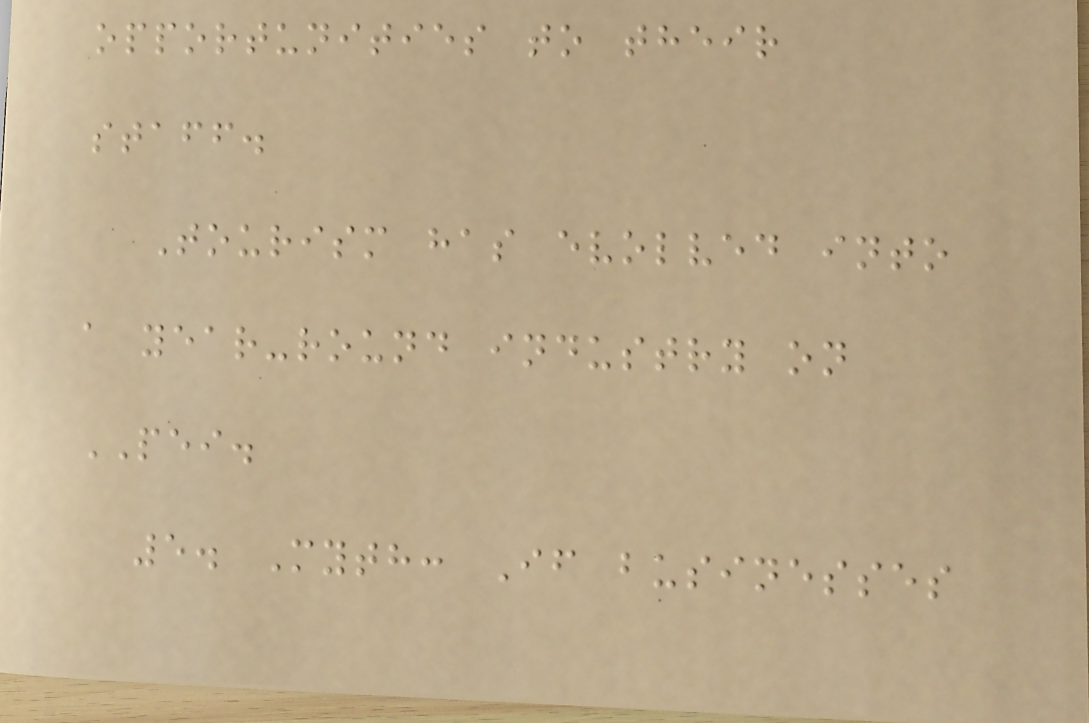opportunities to their
staff.
Tourism has evolved into
a year-round industry on
PEI.
5. Myth: If businesses
